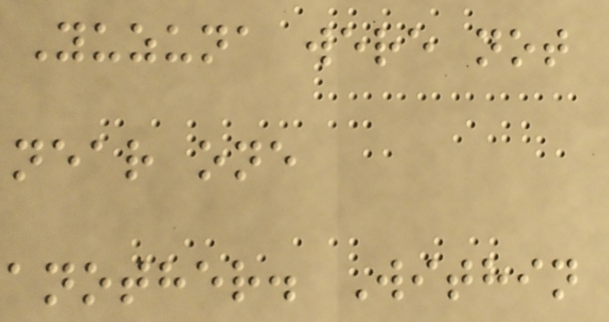Yuzuna were not
near one
another. Within
